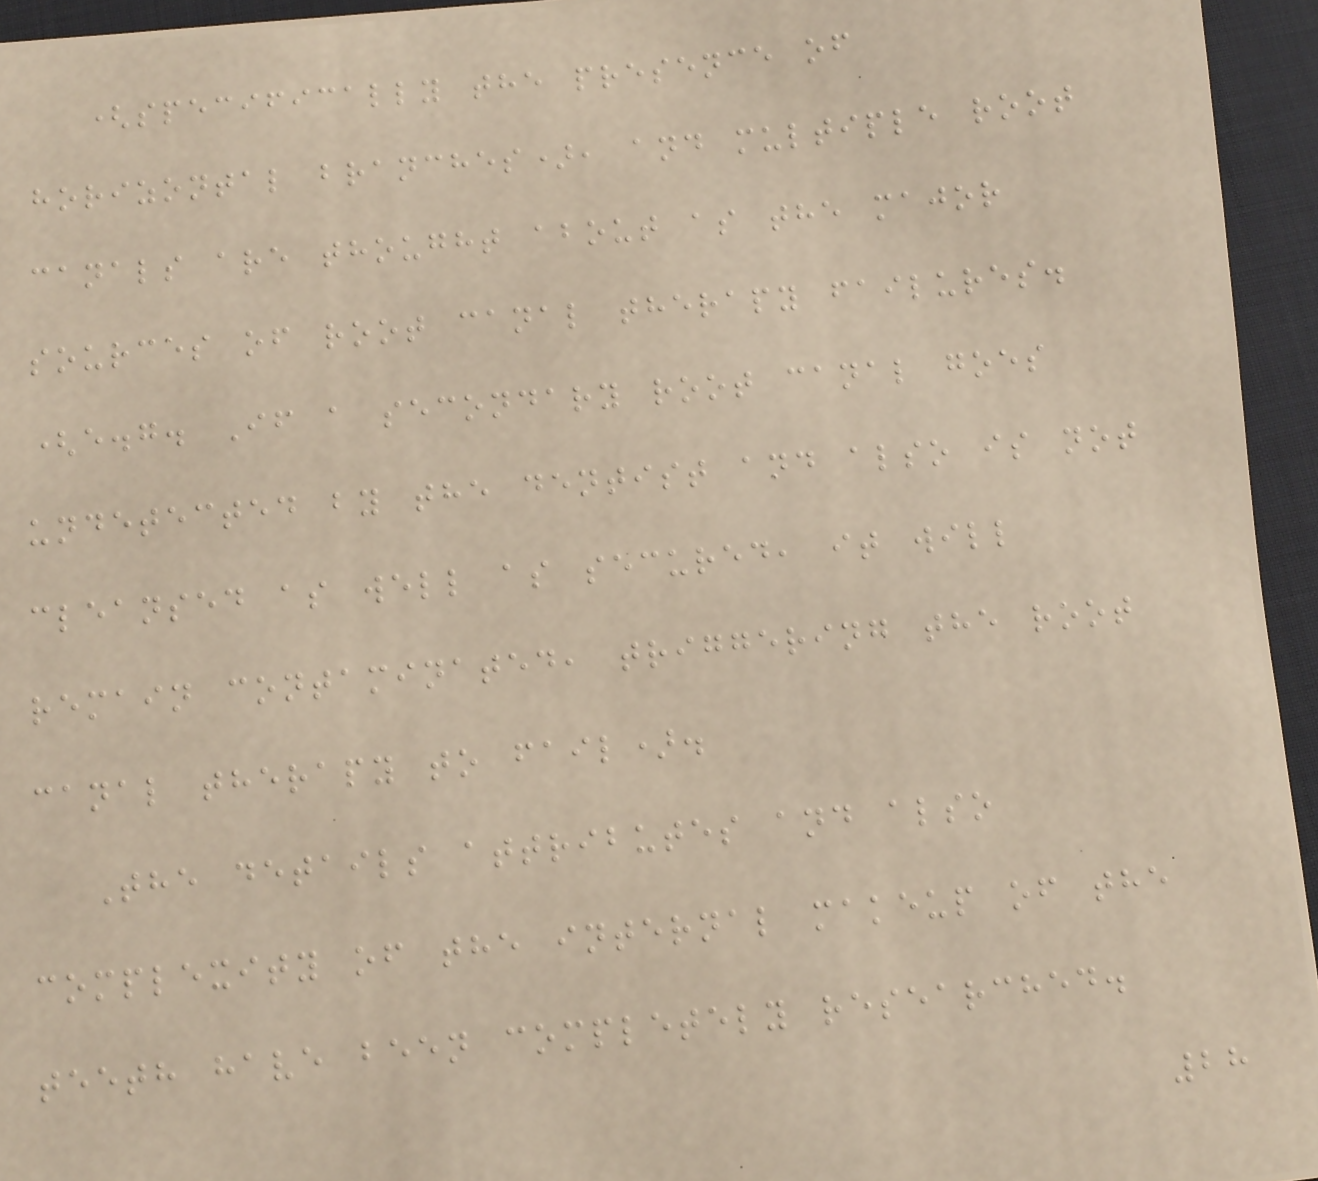(specifically the presence of
horizontal branches), and multiple root
canals are thought about as the major
sources of root canal therapy failures.
(e.g. If a secondary root canal goes
undetected by the dentist and also is not
cleansed as well as secured, it will
remain contaminated, triggering the root
canal therapy to fail).
The details attributes and also
complexity of the internal makeup of the
teeth have been completely researched.
28
